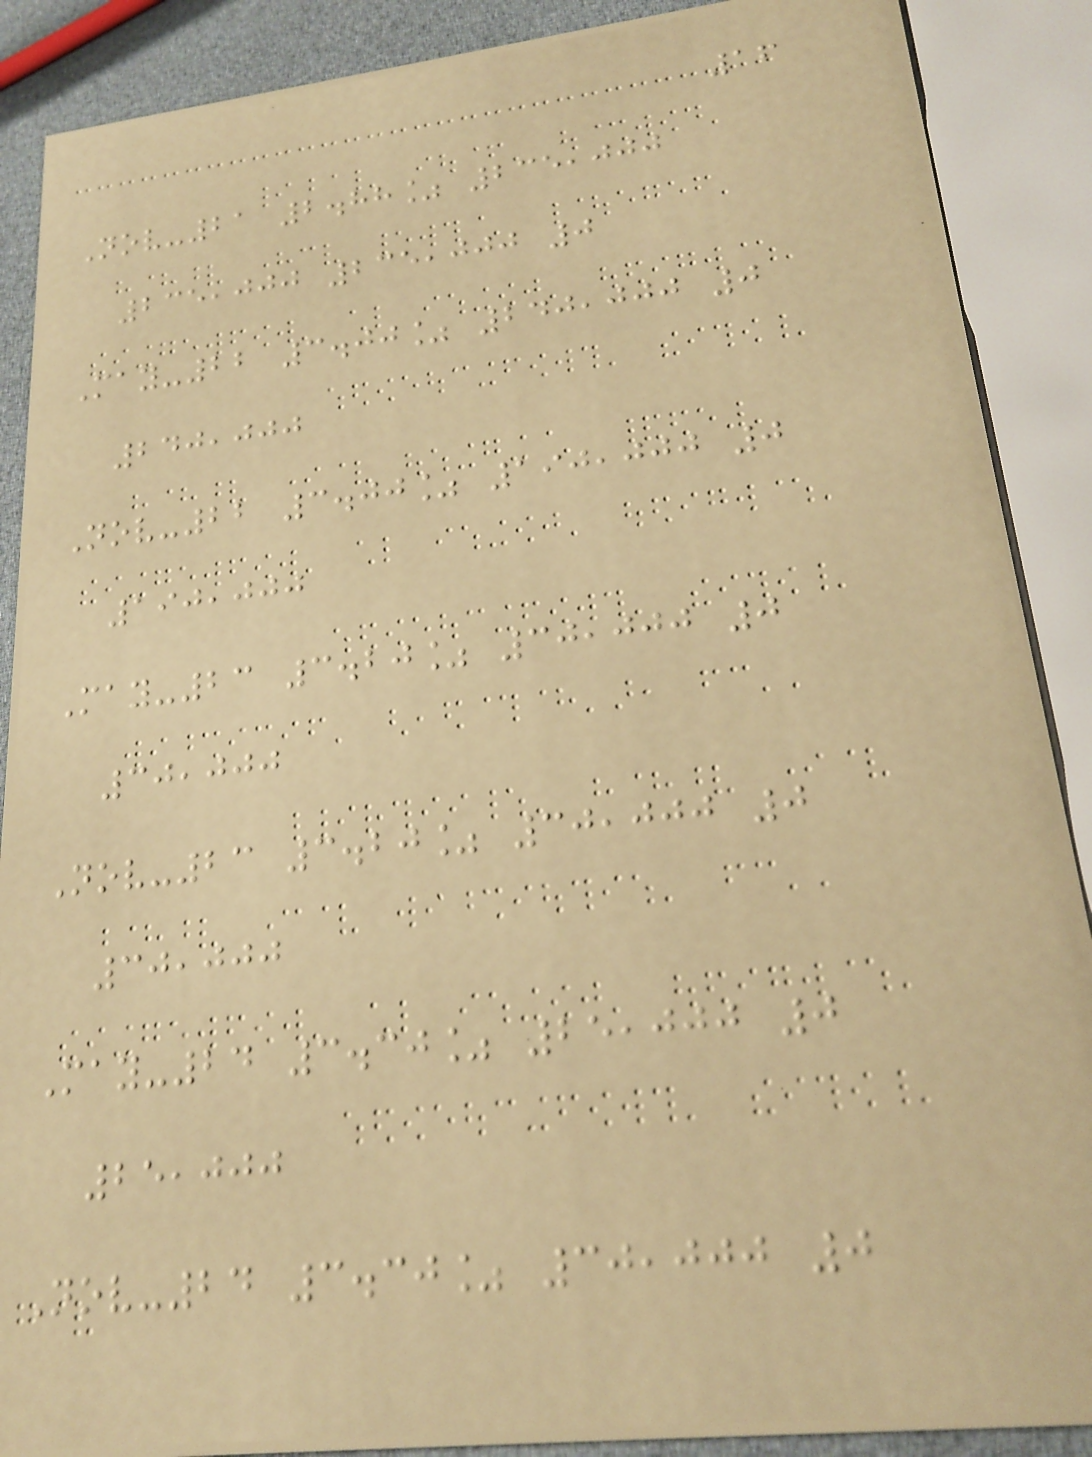16
Nov-21 2.88% 235,000
235,000 235,000 0
May-22 3.00% 240,000 0
240,000
Nov-22 3.00% 190,000 0
190,000
May-23 3.20% 30,000 0
30,000
Nov-23 3.20% 30,000 0
30,000
May-24 3.30% 25,000 0
25,000
Nov-24 3.30% 30,000 0
